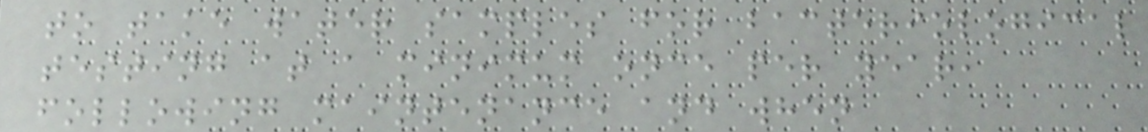to take water samples for bacteriological
testing at a minimum once per year,
following maintenance and when
